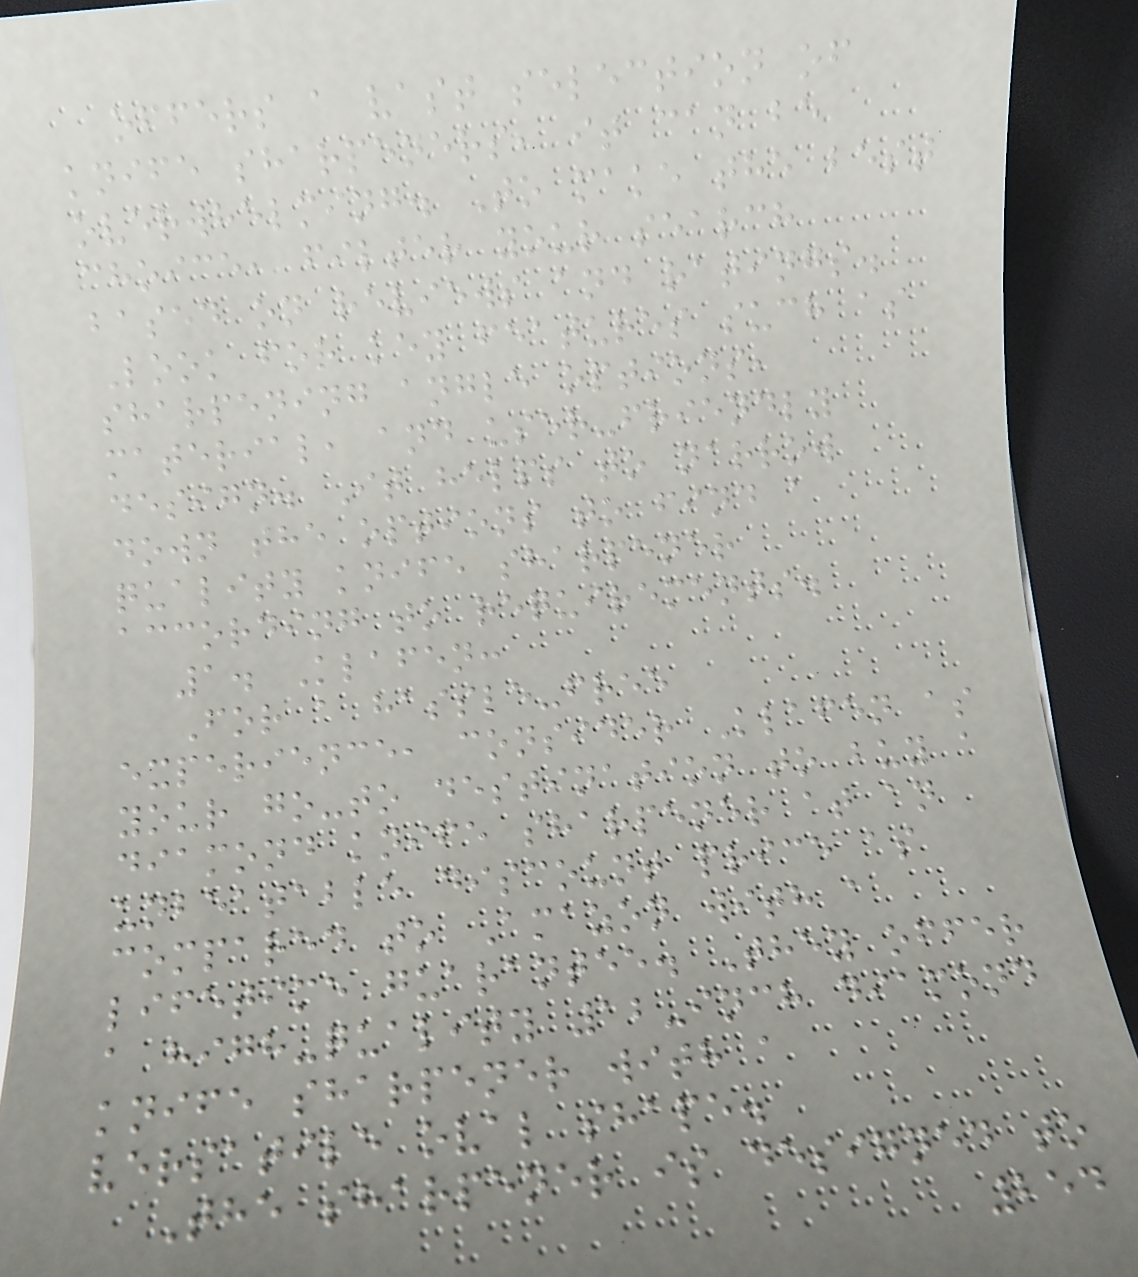offers a vast selection of
knife sharpeners, it can be
overwhelming. To make the best
choice, filter your search
based on reviews and ratings.
Look for key features such as
sharpening angle options,
material, and user-friendly
design. It helps to narrow
down the options to find a
quality knife sharpener
according to requirements.
1. Klafen:
For a hassle-free
experience, consider Klafen as
your go-to destination to buy a
diamond knife sharpener at an
unbeatable discount price as
compared to Amazon with a
lifetime guarantee. They offer
a high-quality 12-inch diamond
knife sharpener with a
versatile oval shape.
The sharpener is designed to
254
